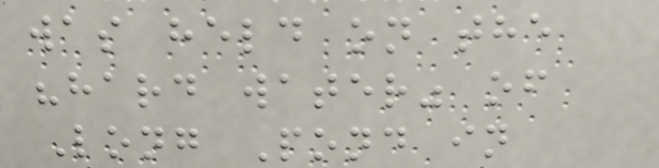was held on the
"hard water" of
Long Pond in
